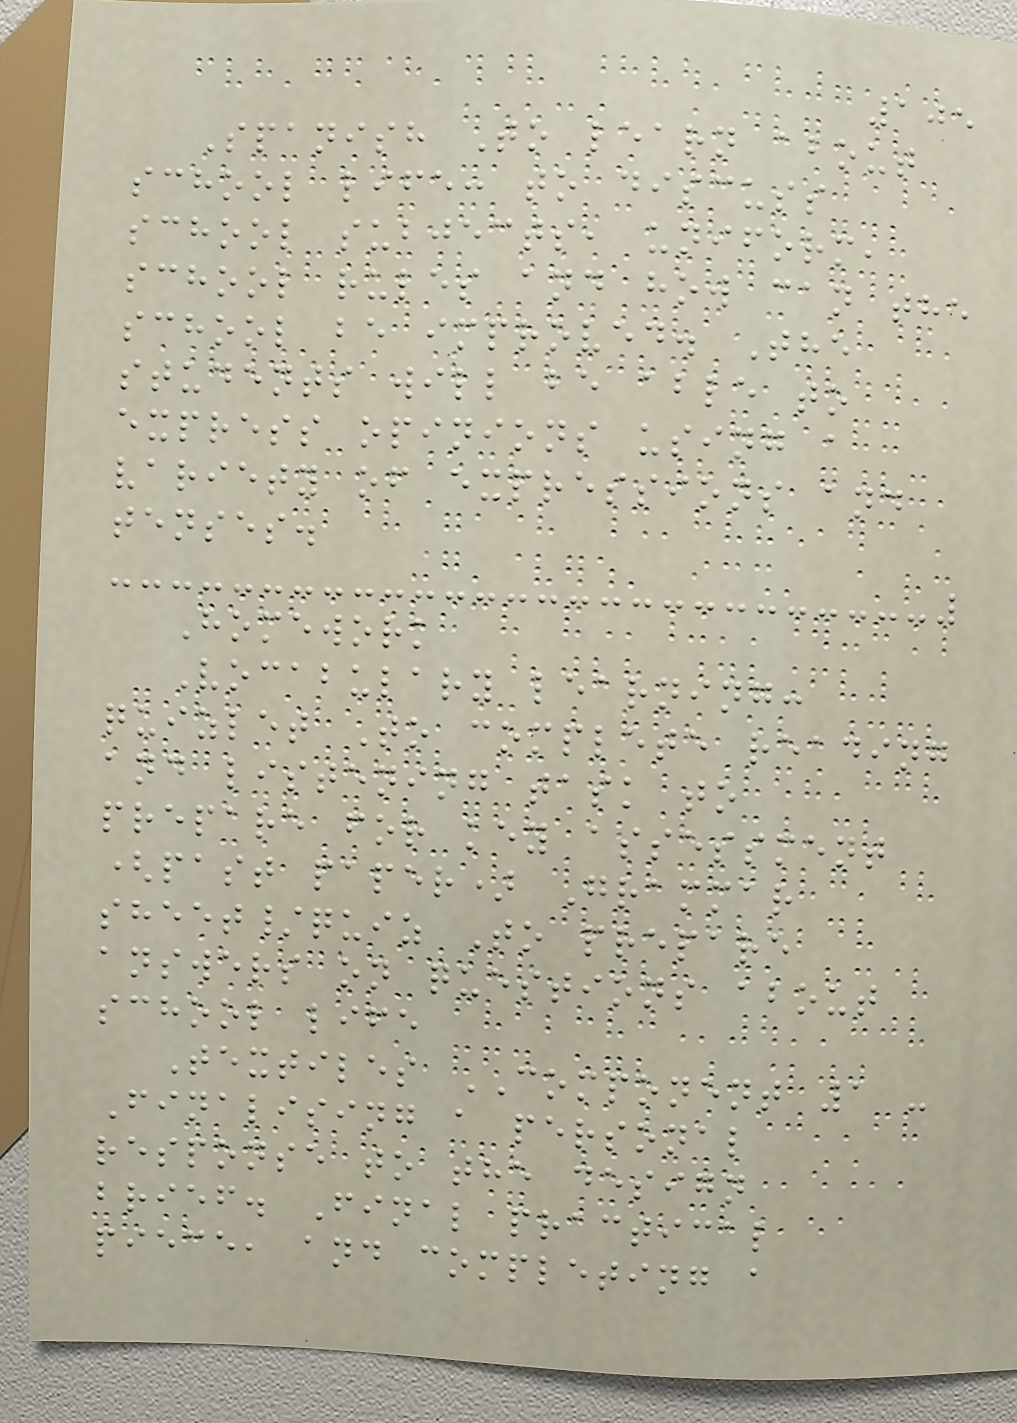105
Spanish To learn about
school life: to discuss
school subjects, uniform,
school rules and how can the
school be improved. The
students will be able to
express opinions using a
variety of expressions and
tenses.
Homework
Vocabulary learning:
quizlet To complete reading
and listening task to
prepare for key assessment
(past paper) Grammar
sheet/quiz To prepare
answers on questions about
school life
Textiles COMPONENT 1 -
Finalising a personal
response to the design
brief. Final practical
piece, and completing a
